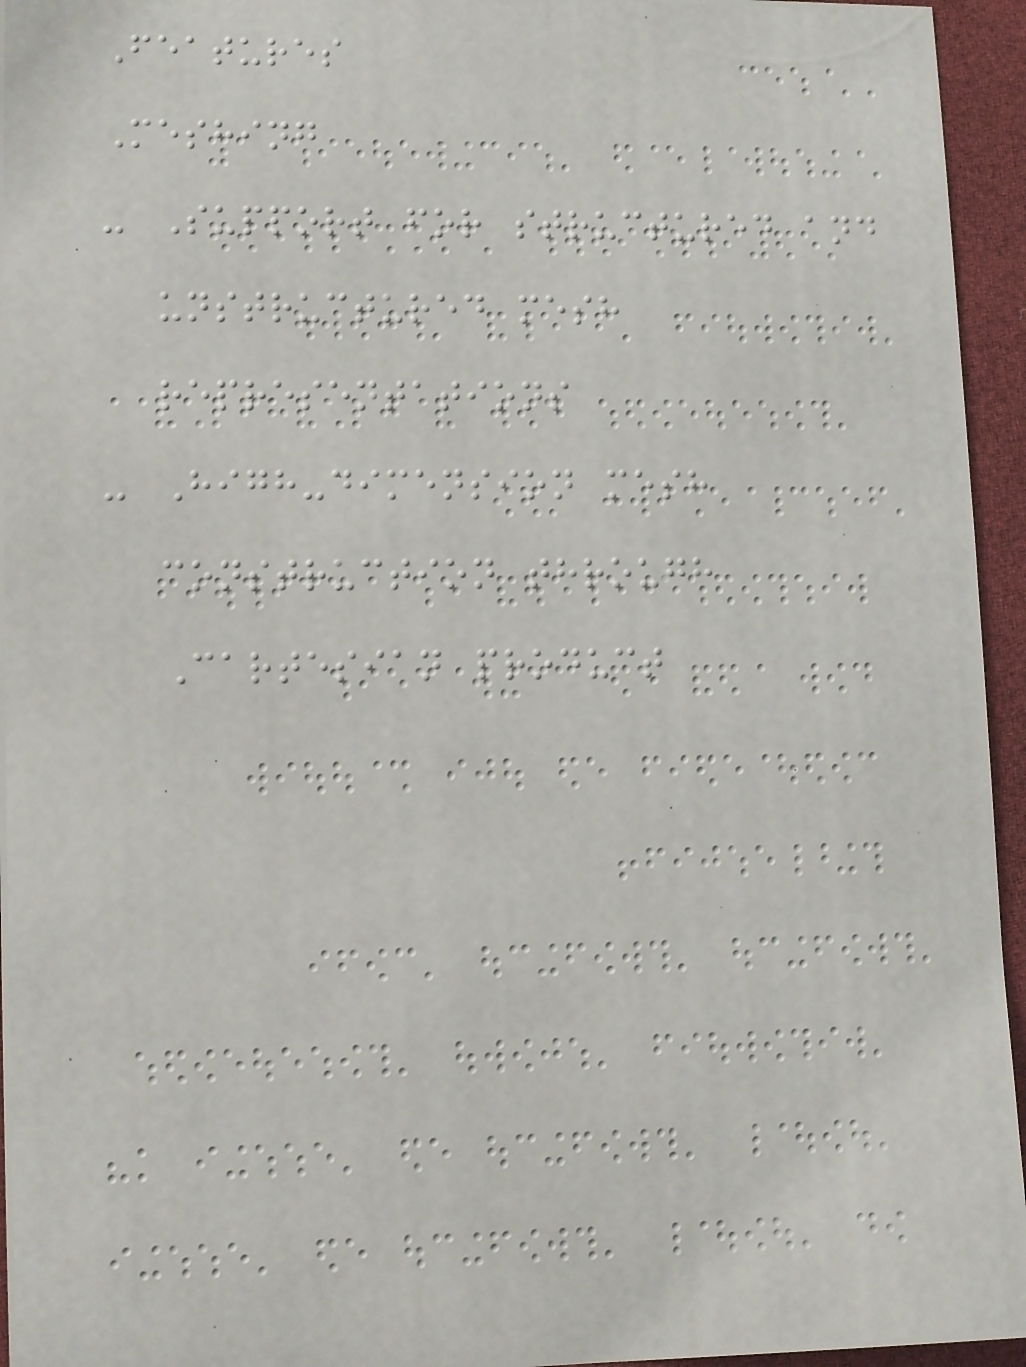Features
Meshing
- Support for structured and
unstructured mesh
representations
- High-dimension mesh
construction through
Cartesian product
